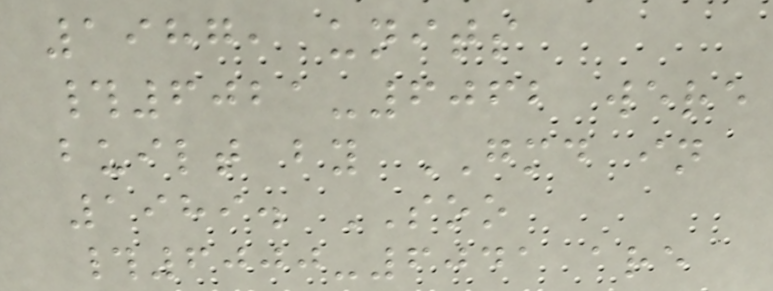1987, units
#6021-6062 were
built by GMD in
1989. SOO
#6000-6041 are
